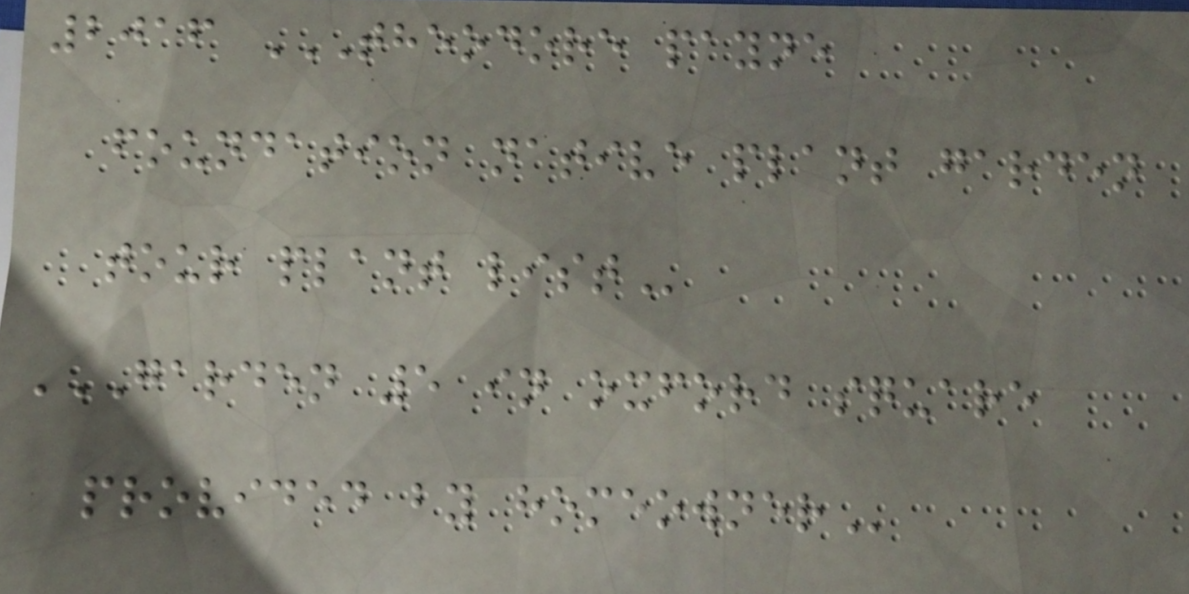2016 THEODORE PAYNE
FOUNDATION NATIVE PLANT GARDEN
TOUR PLANT LIST
GARDEN 5 IN OXFORD SQUARE
PROVIDED BY HOMEOWNER
